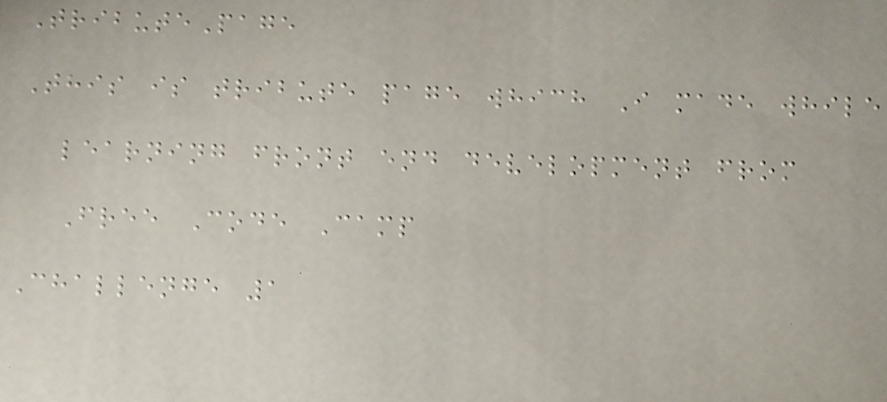TributePage
This is tribute page which I made while
learning front end development from
Free Code Camp
Challenge 1
